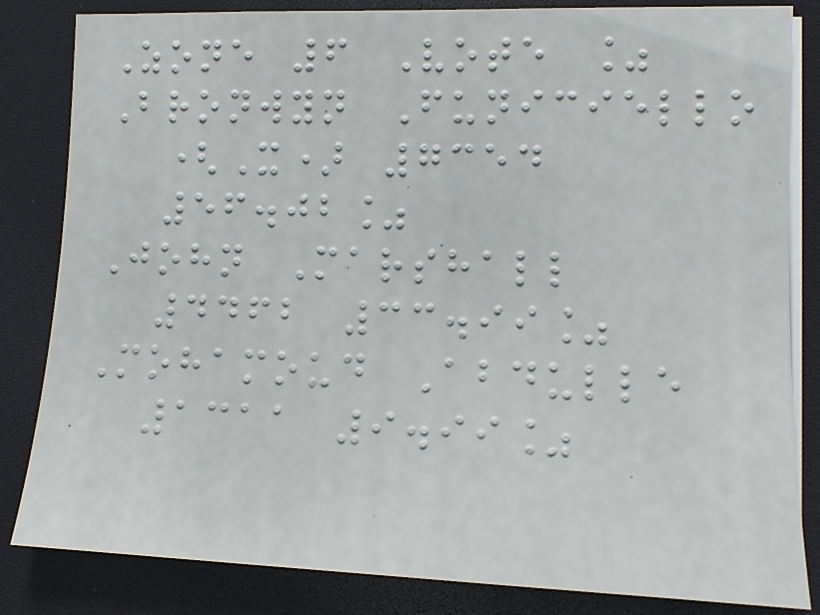Zone 6 Vote %
Bronwyn Funiciello
(X) 7354
56.02%
John Marshall
4462 33.99%
Mohamoud Abdulle
1311 9.99%
